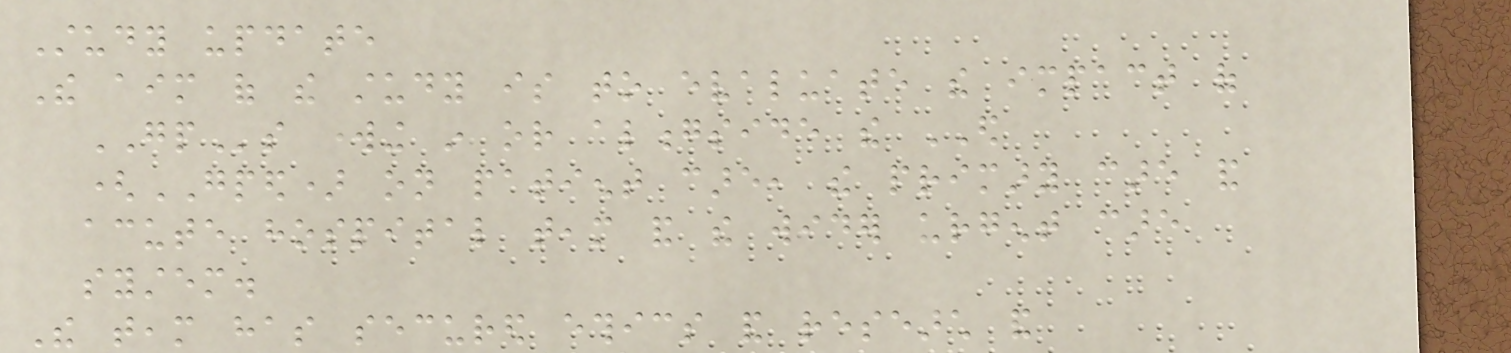Study update
The aim of the study is to evaluate the impact of
GPs working in or alongside the ED
(GPED) on patient care, the primary care and
acute hospital team and the wider urgent care
system.
The team has secured ethics and research and
